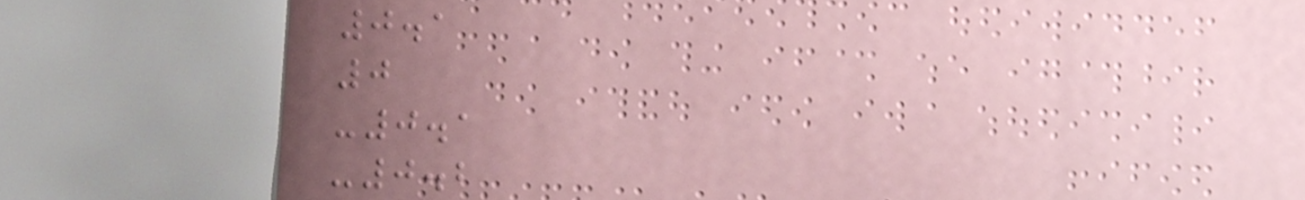0.1
0
-0.1
-0.2
